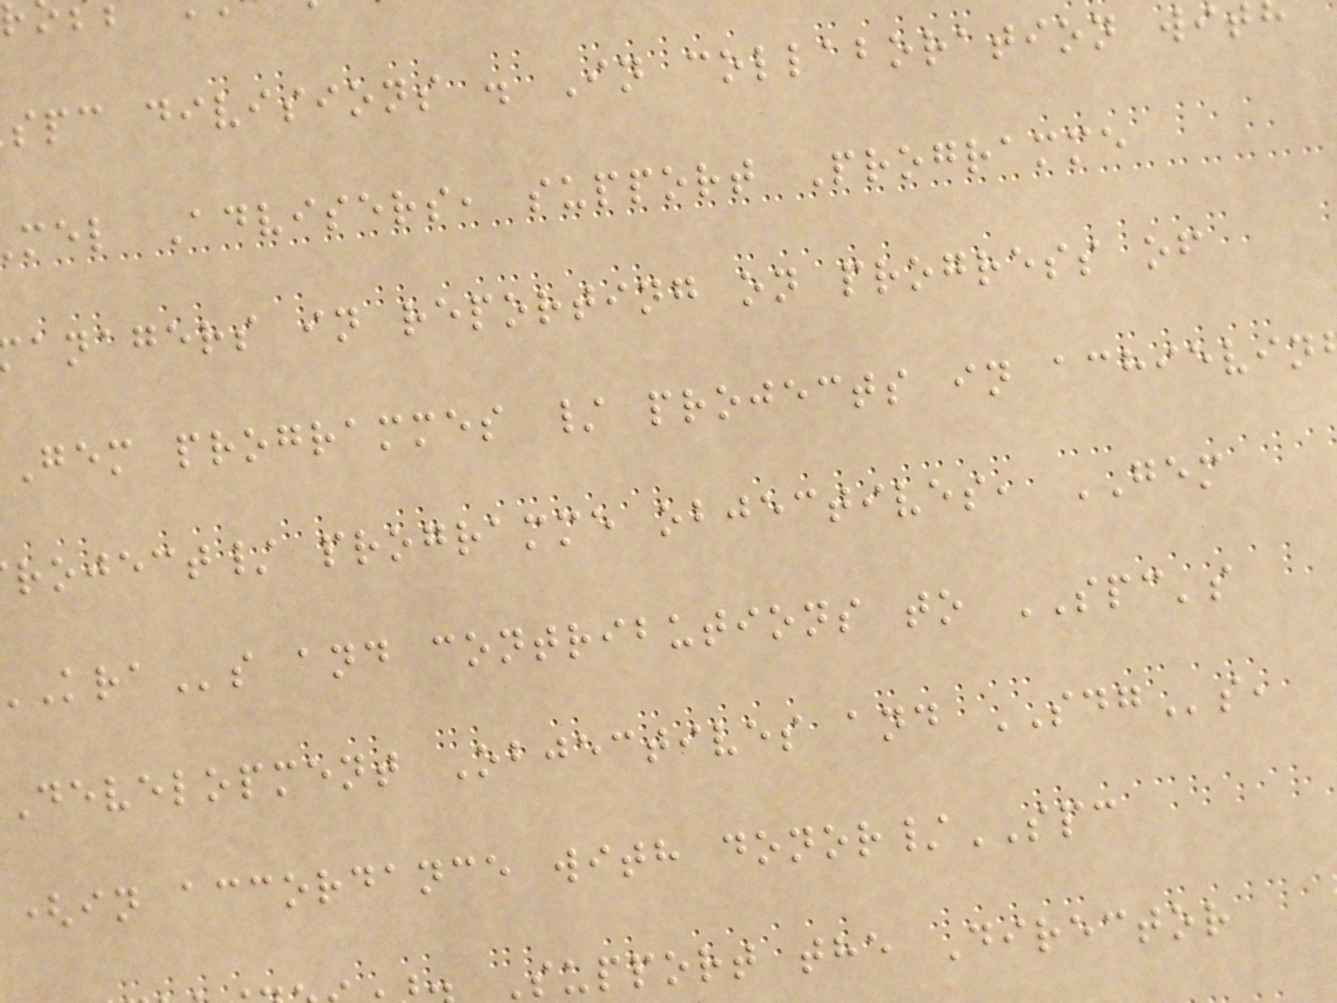spc divisions . In collaboration wit
mel Advisers, support Programme
anagers in reporting on progress of
gem programmes / projects in achievin
roject/ programme objectives, GEM
s and contributions to SPC's
Development Objectives and SDGs,
(in accordance with donor/SPC
Support the Director
